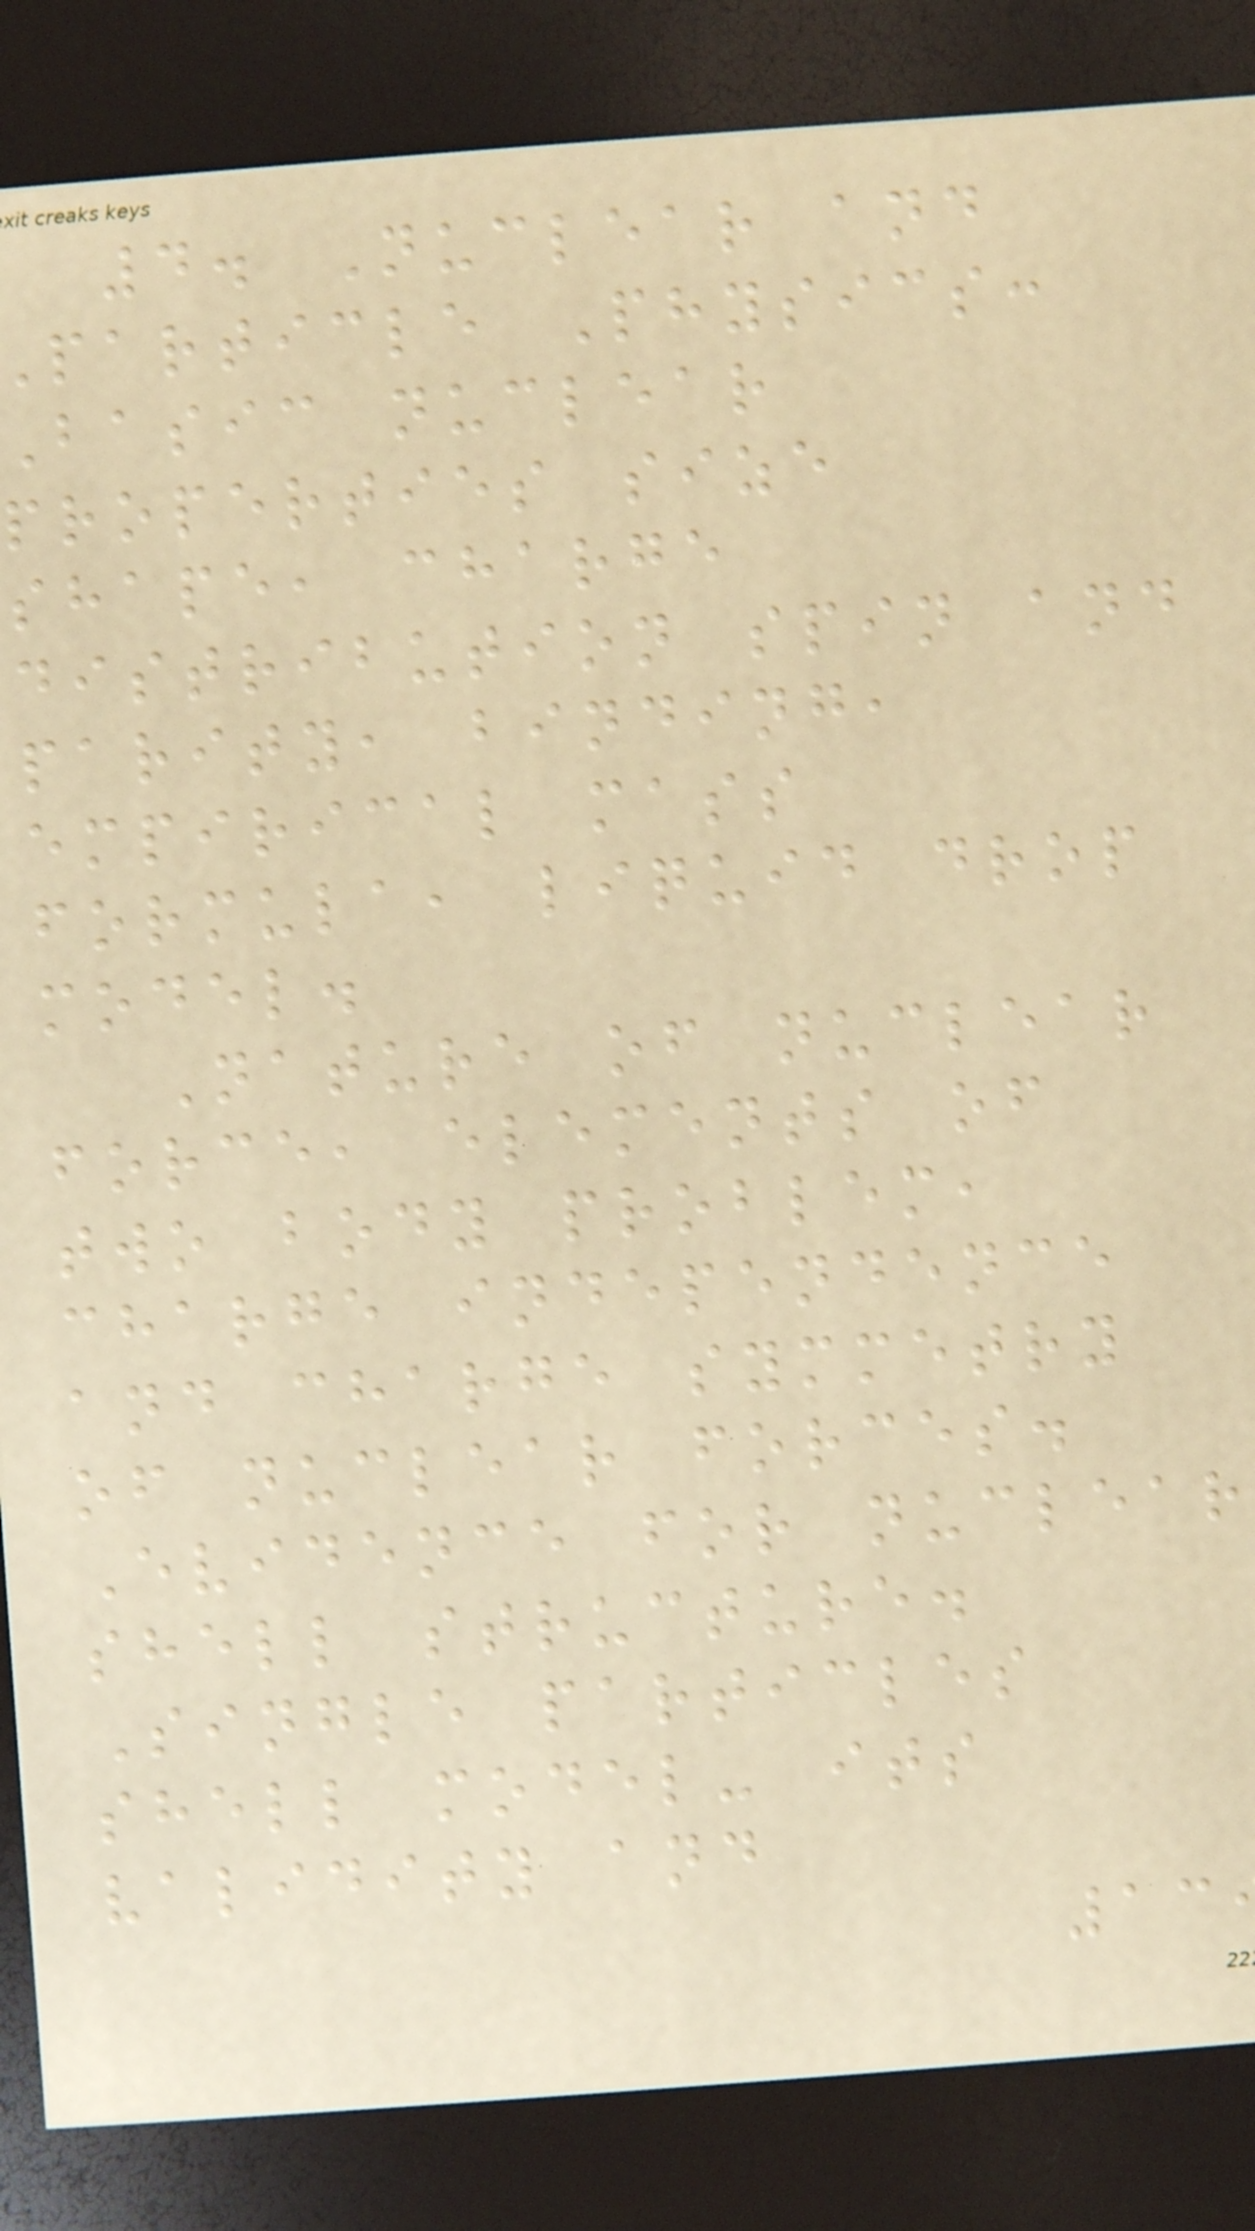4. Nuclear and
particle Physics:
basic nuclear
properties size
shape, charge
distribution spin and
parity, binding,
empirical mass
formula, liquid drop
model.
Nature of nuclear
force, elements of
two body problem,
charge independence
and charge symmetry
of nuclear forces.
Evidence for nuclear
shell structure.
Single particles
shell model- its
validity and
